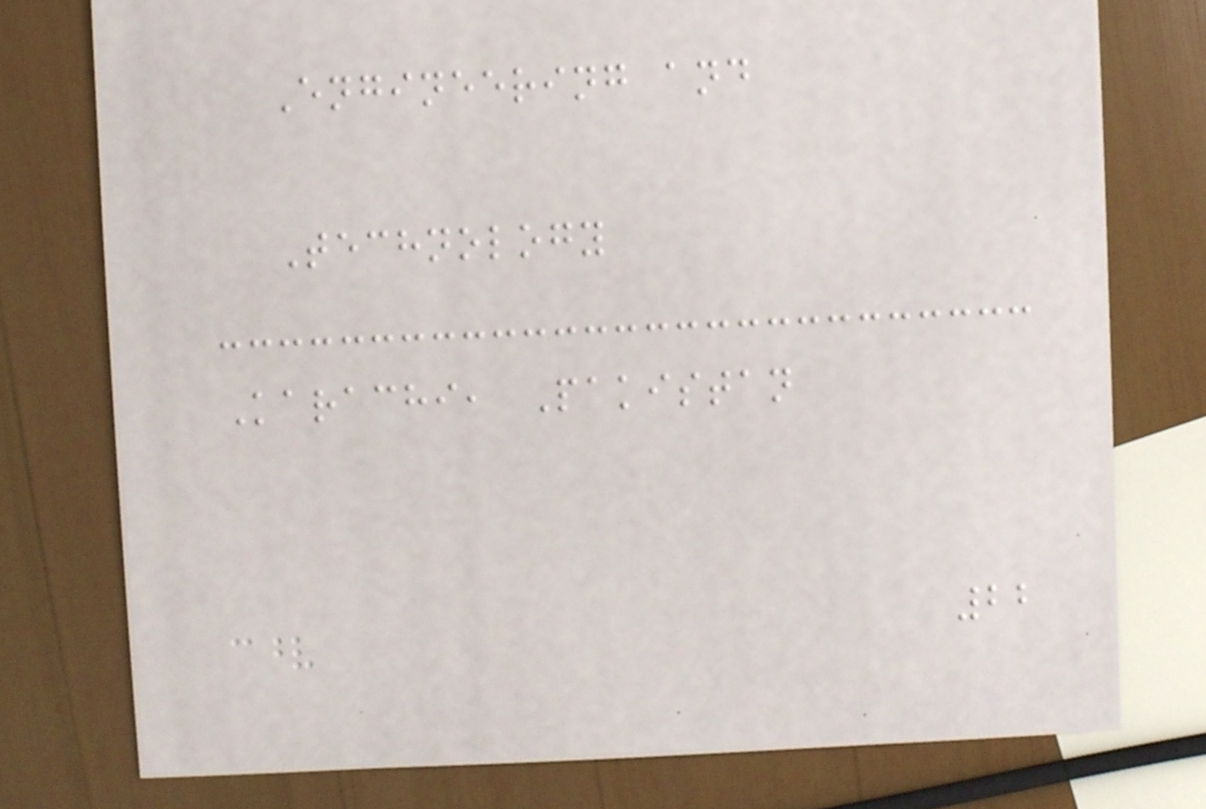Engineering and
Technology
Karachi, Pakistan
22
